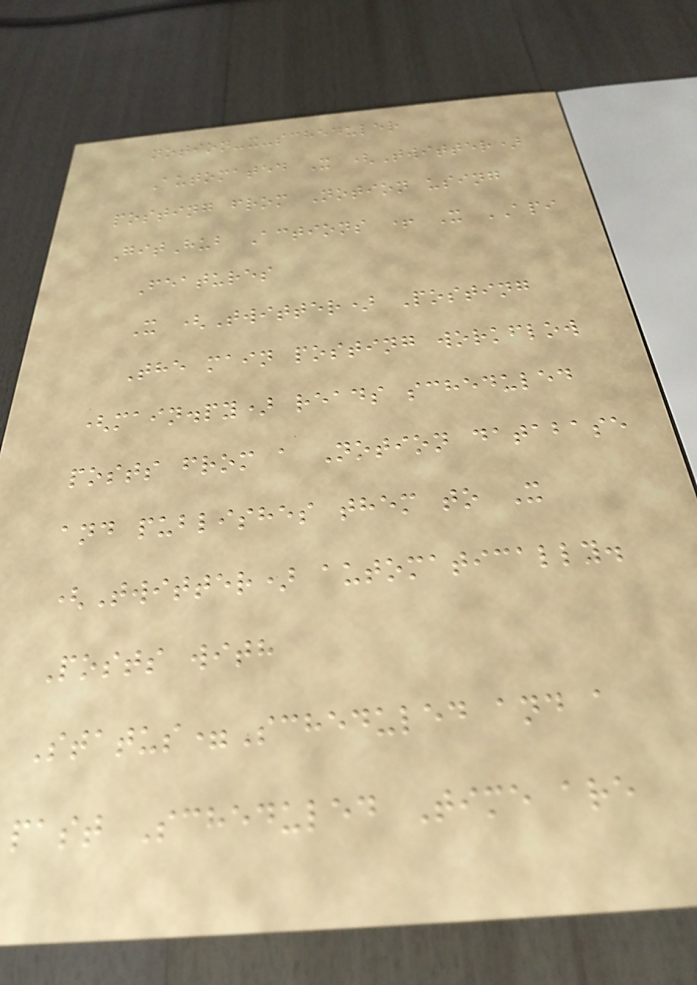notion-x-scheduler
Automated X (Twitter)
posting from Notion using
GitHub Actions + X API
Features
X (Twitter) Posting
The main posting workflow
(main.py) reads scheduled
posts from a Notion database
and publishes them to X
(Twitter) automatically.
Posts with
Status=Scheduled and a
past Scheduled Time are
